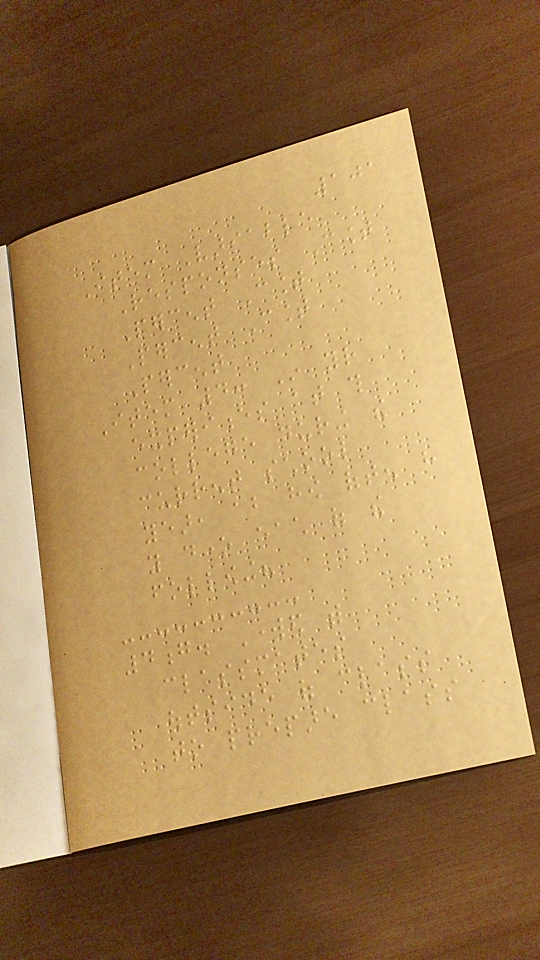101
Item Variable
Responses Count
Percent Count
Percent Count
Percent
Item 4: In your
experiences at this
college during the
current school
year, about how often have
you done each of the
following?
4g. Worked with
classmates
outside of class
to prepare class
